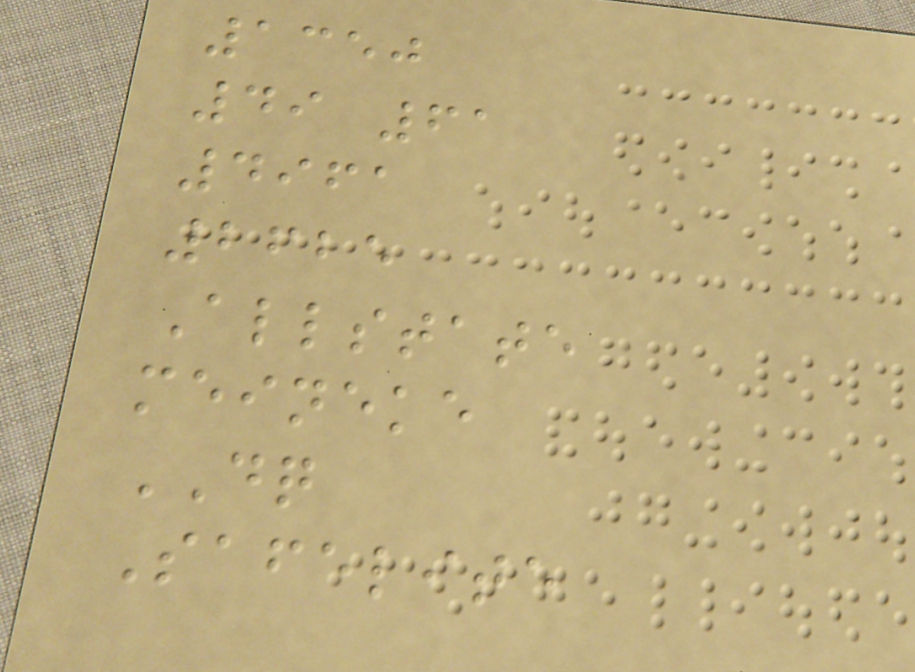1350
49 61
4961
2625
Allstate
meineke
DQ
Safelite
